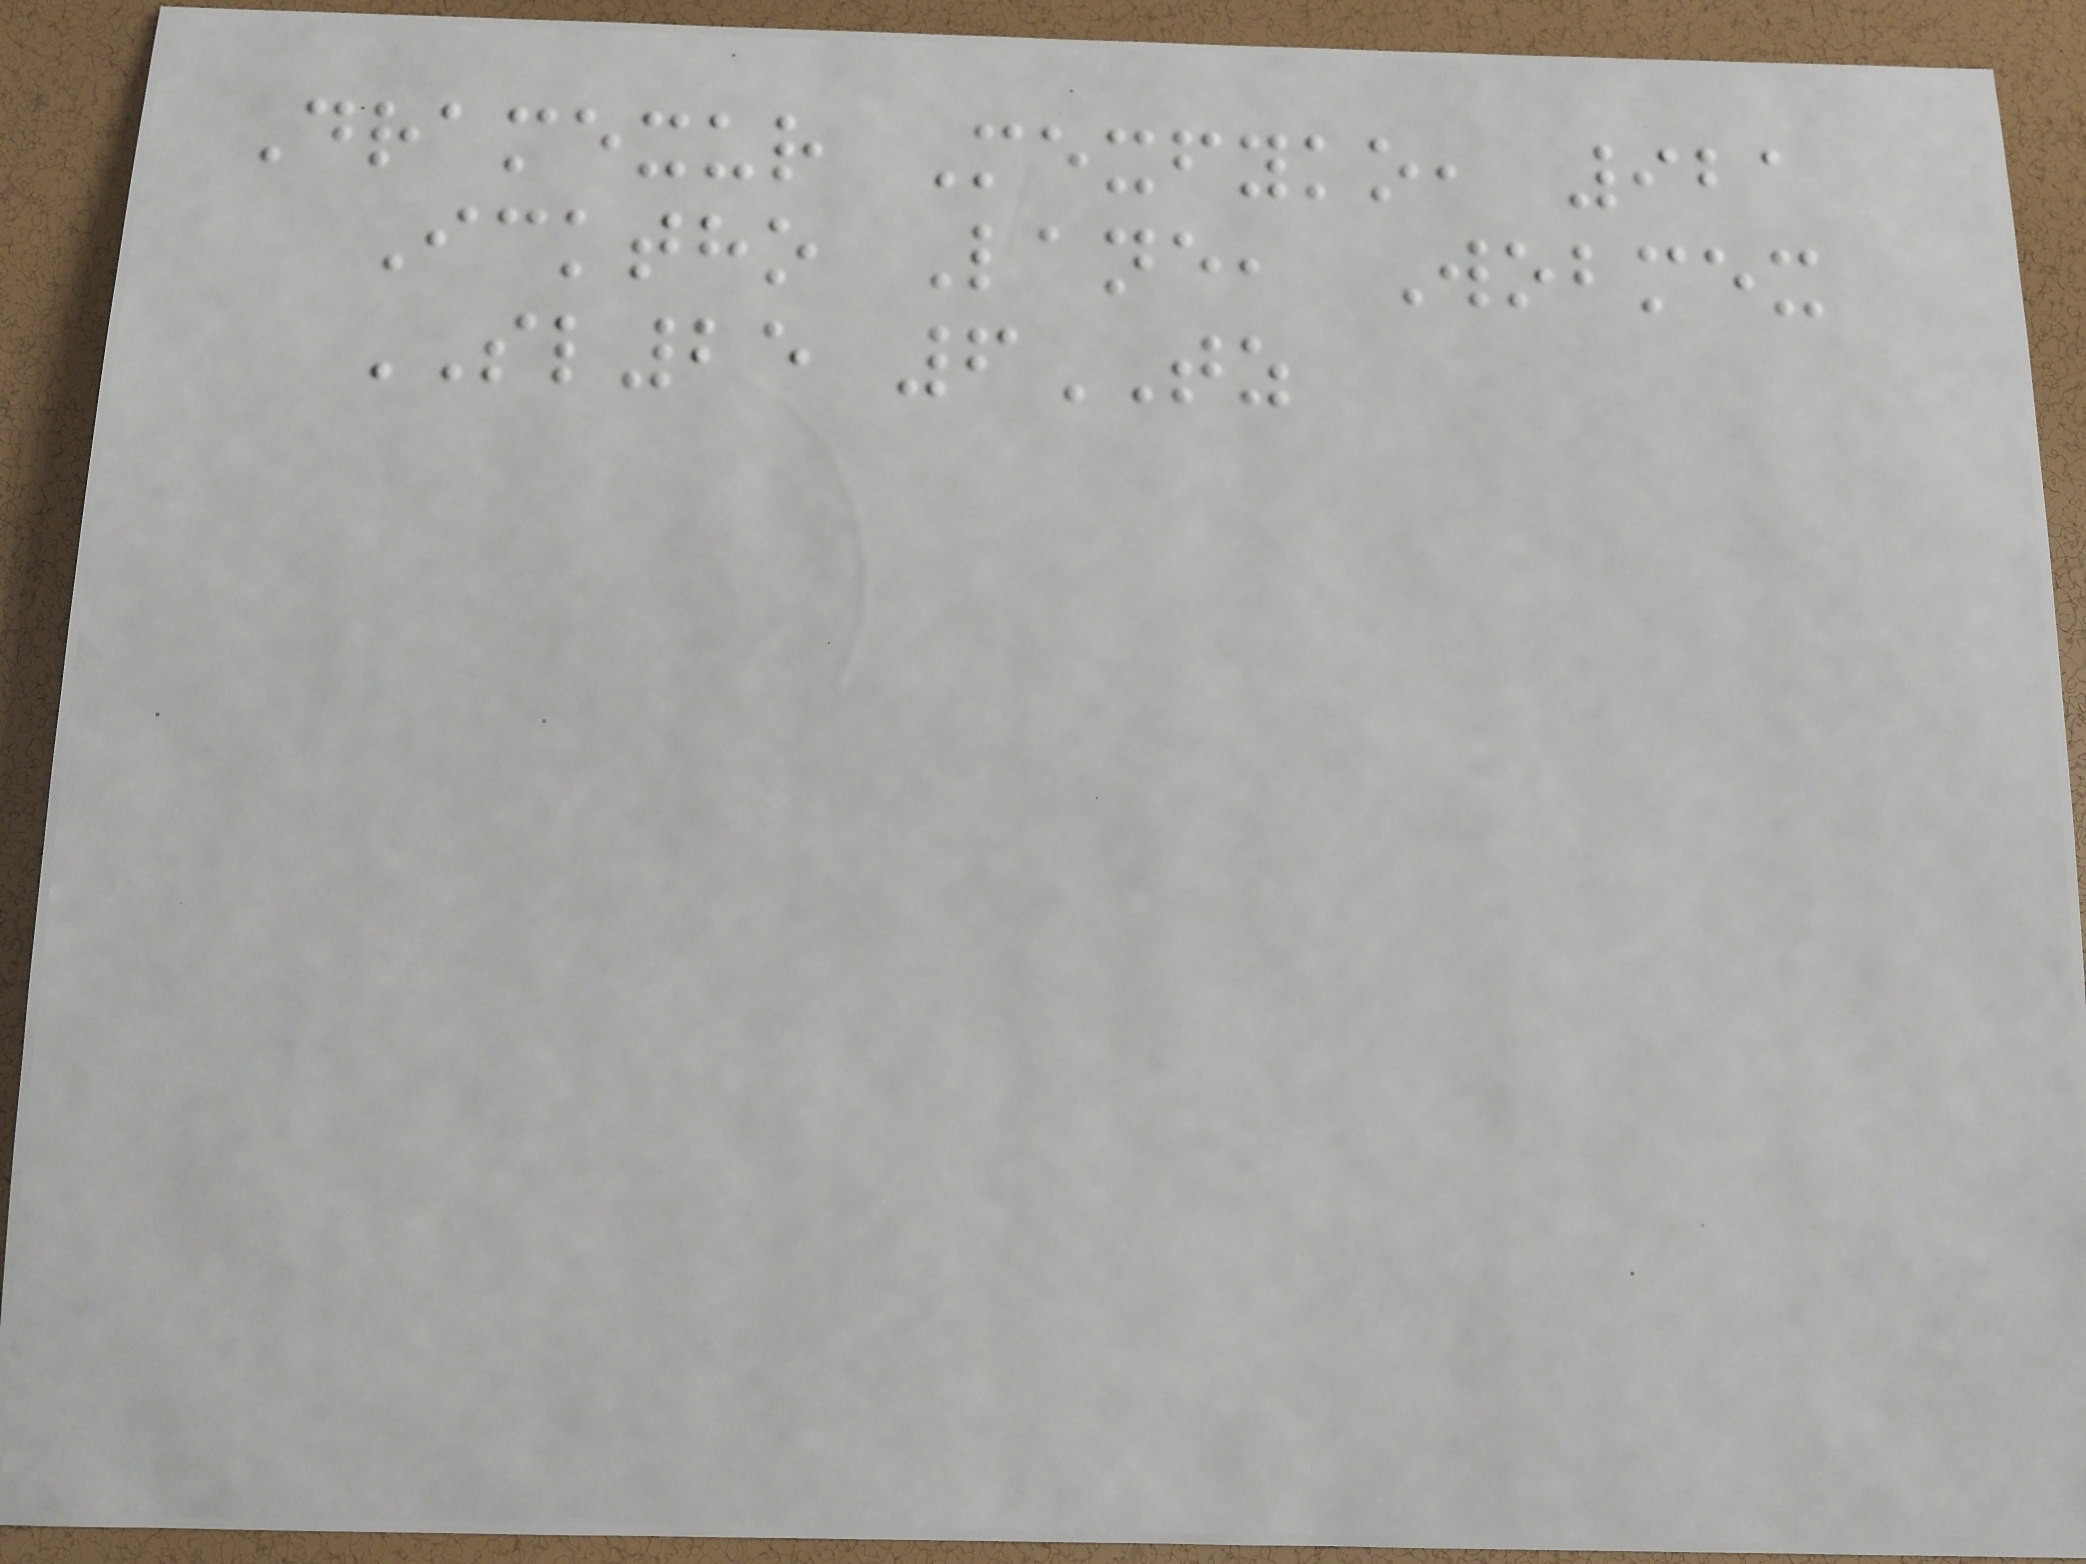Dramexur Mexfyko, 921
Icktho Lane, Wobmex
SL25 6TZ
